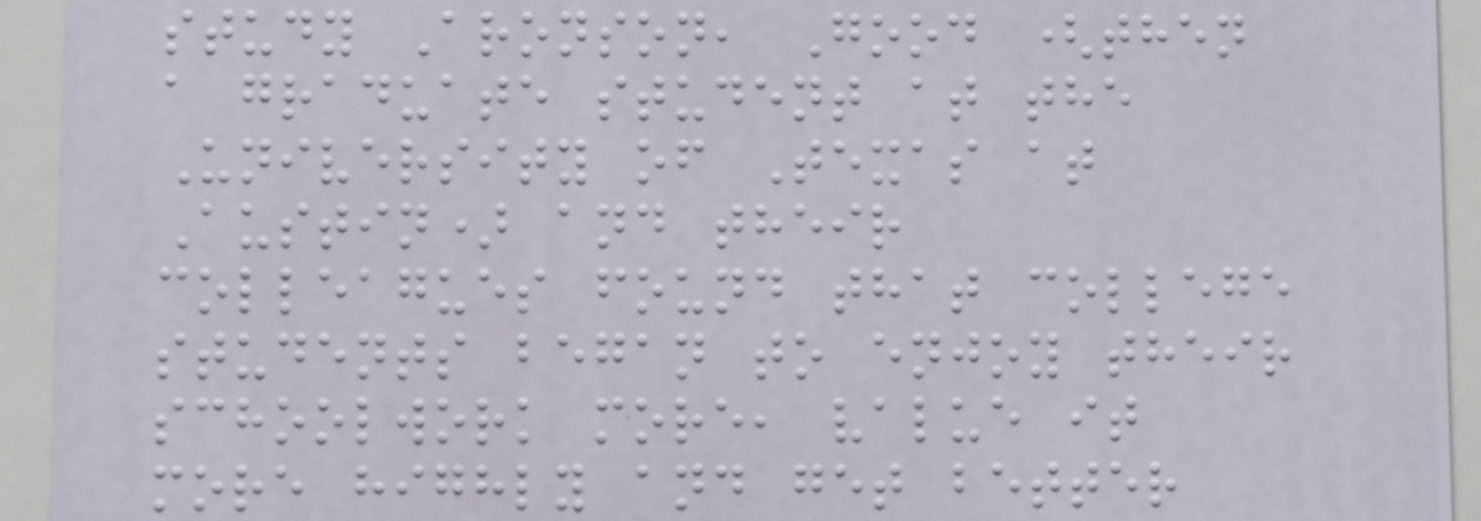study Aronson, Good (then
a graduate student at the
University of Texas at
Austin) and their
colleagues found that college
students began to enjoy their
schoolwork more, value it
more highly and get better
